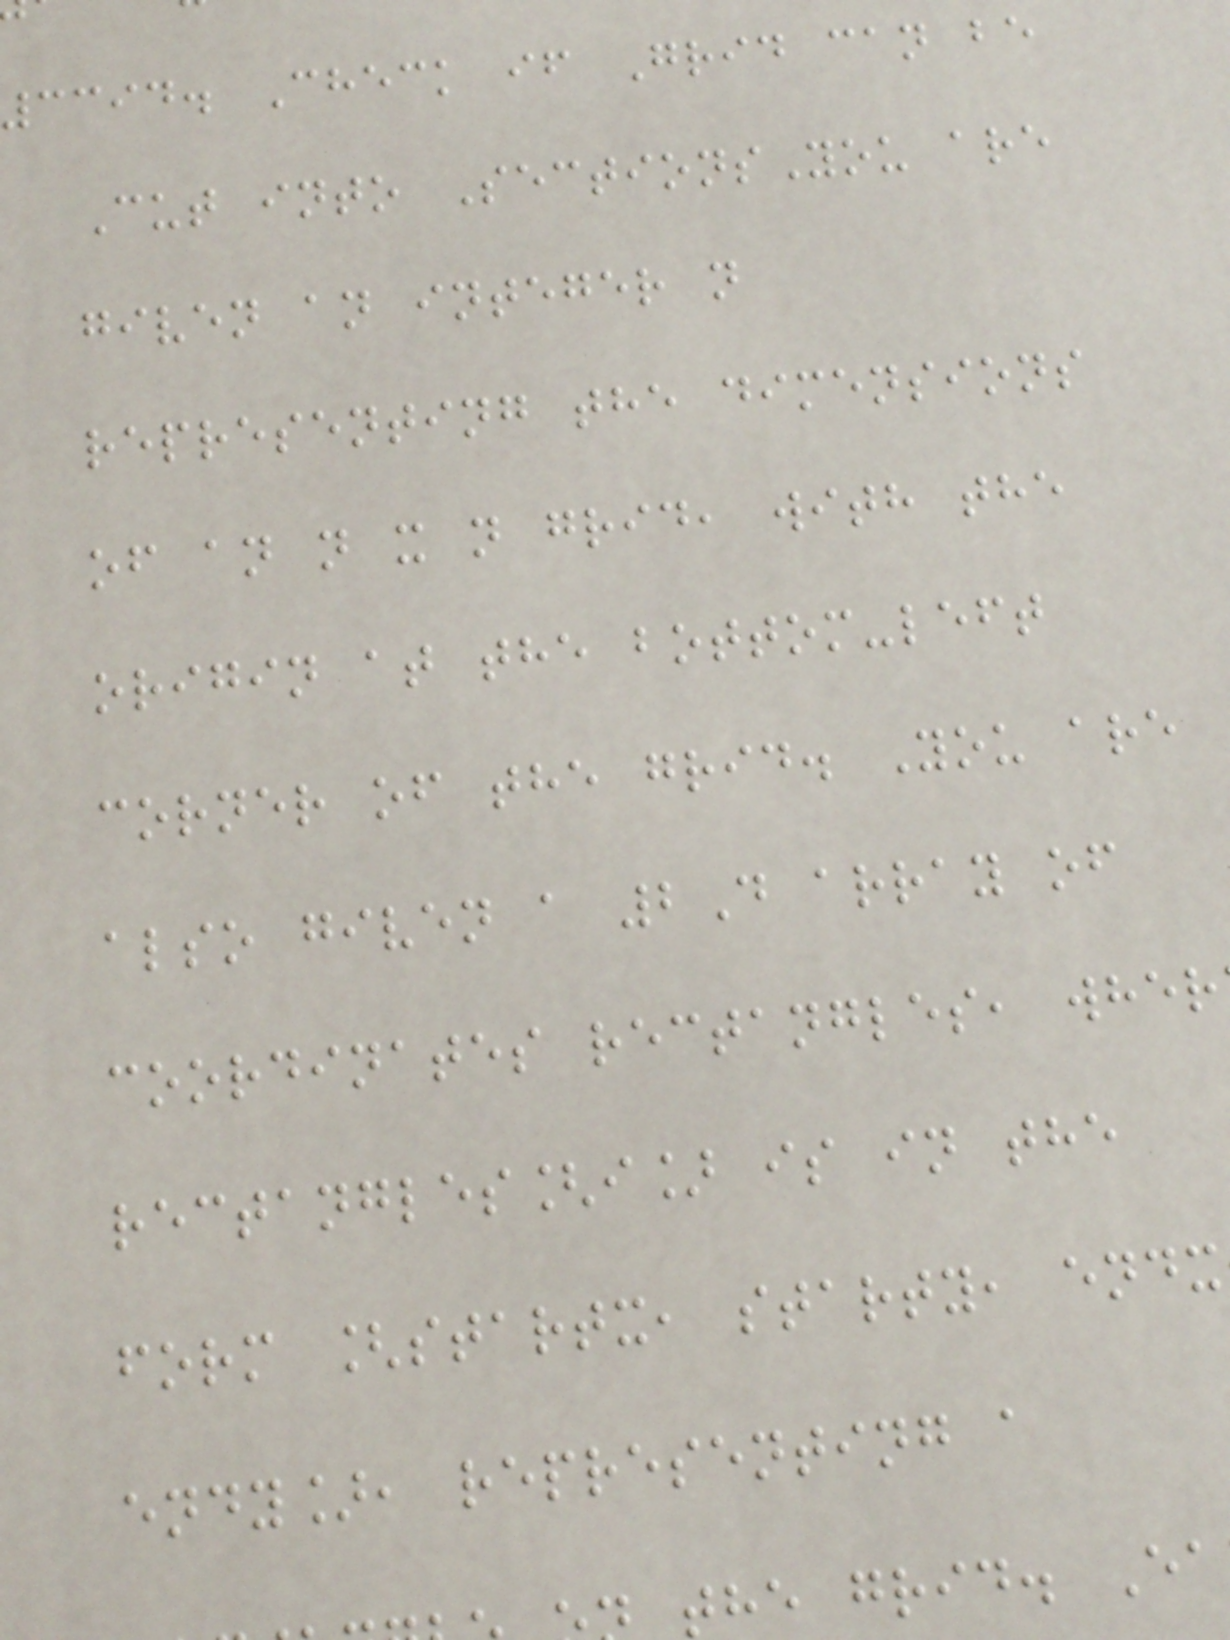3394. Check if Grid can be
Cut into SectionsYou are
given an integer n
representing the dimensions
of an n x n grid, with the
origin at the bottom-left
corner of the grid. You are
also given a 2D array of
coordinates rectangles, wher
rectangles[i] is in the
form [startx, starty, endx
endy], representing a
the grid. Ea
